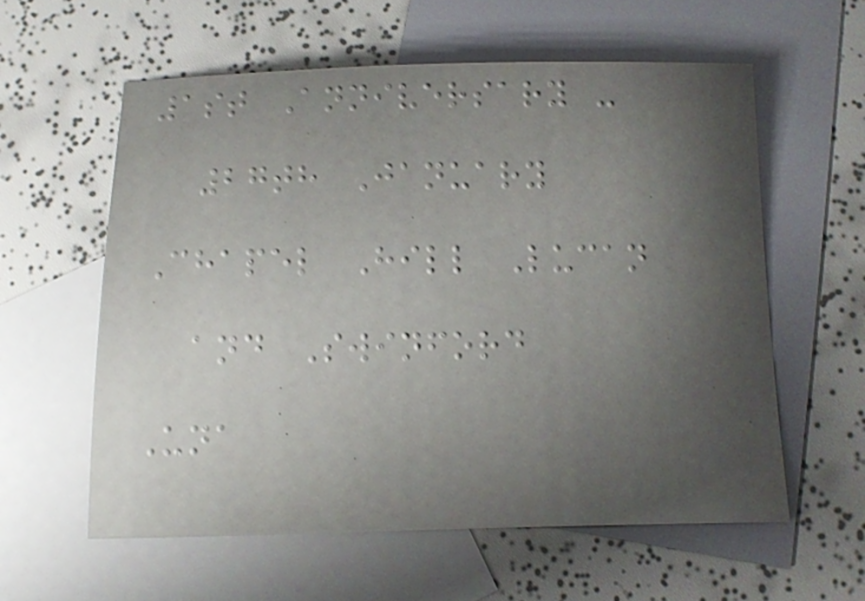1st Anniversary -
27th January
Chapel Hill Lucan
and Swinford
Una
